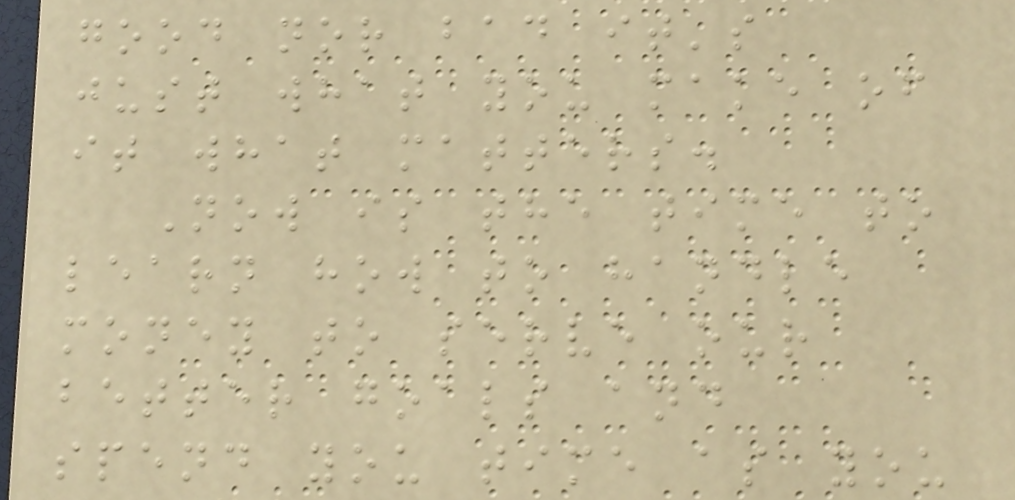good nor bad it's
just what you make of
it what matters.
Now is the time to
learn how to handle
money to serve our
better goals and
spend you time as you
